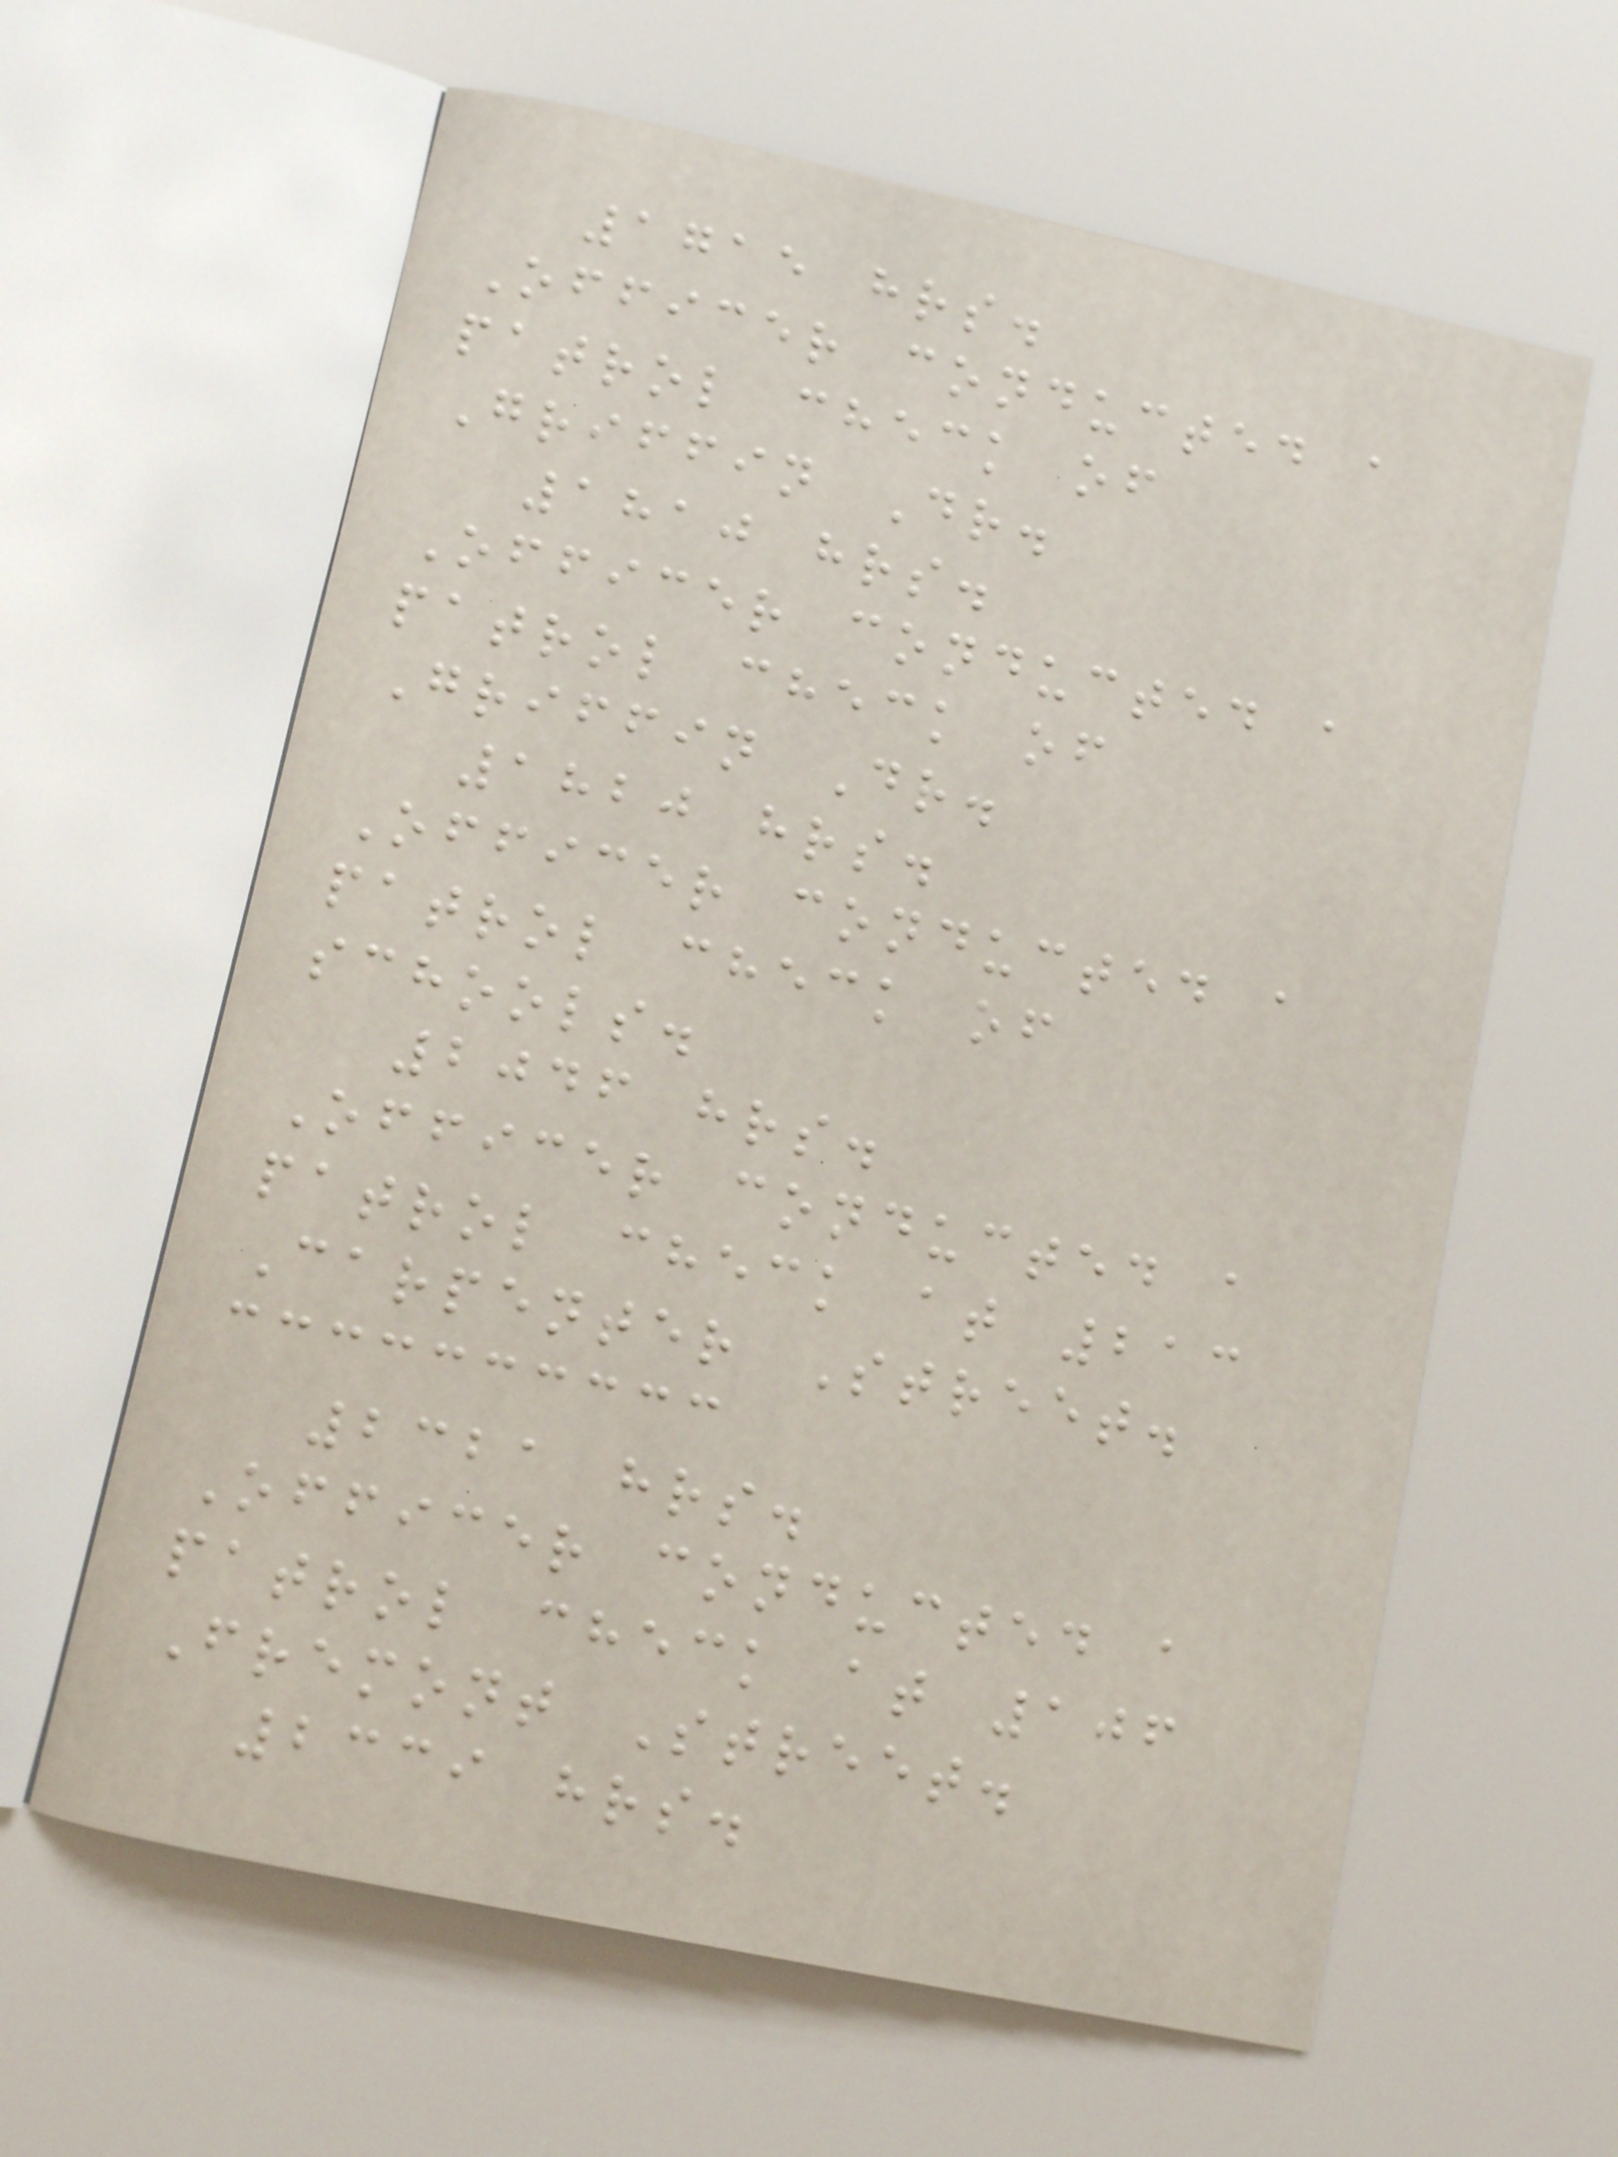1715 hrs.
Officer conducted a
patrol check of
Griffin Dr.
1810 hrs.
Officer conducted a
patrol check of
Griffin Dr.
1820 hrs.
Officer conducted a
patrol check of
schools.
2046 hrs.
Officer conducted a
patrol check at 213
Carpenter Street.
2321 hrs.
Officer conducted a
patrol check at 106
Fremont Street.
2339 hrs.
